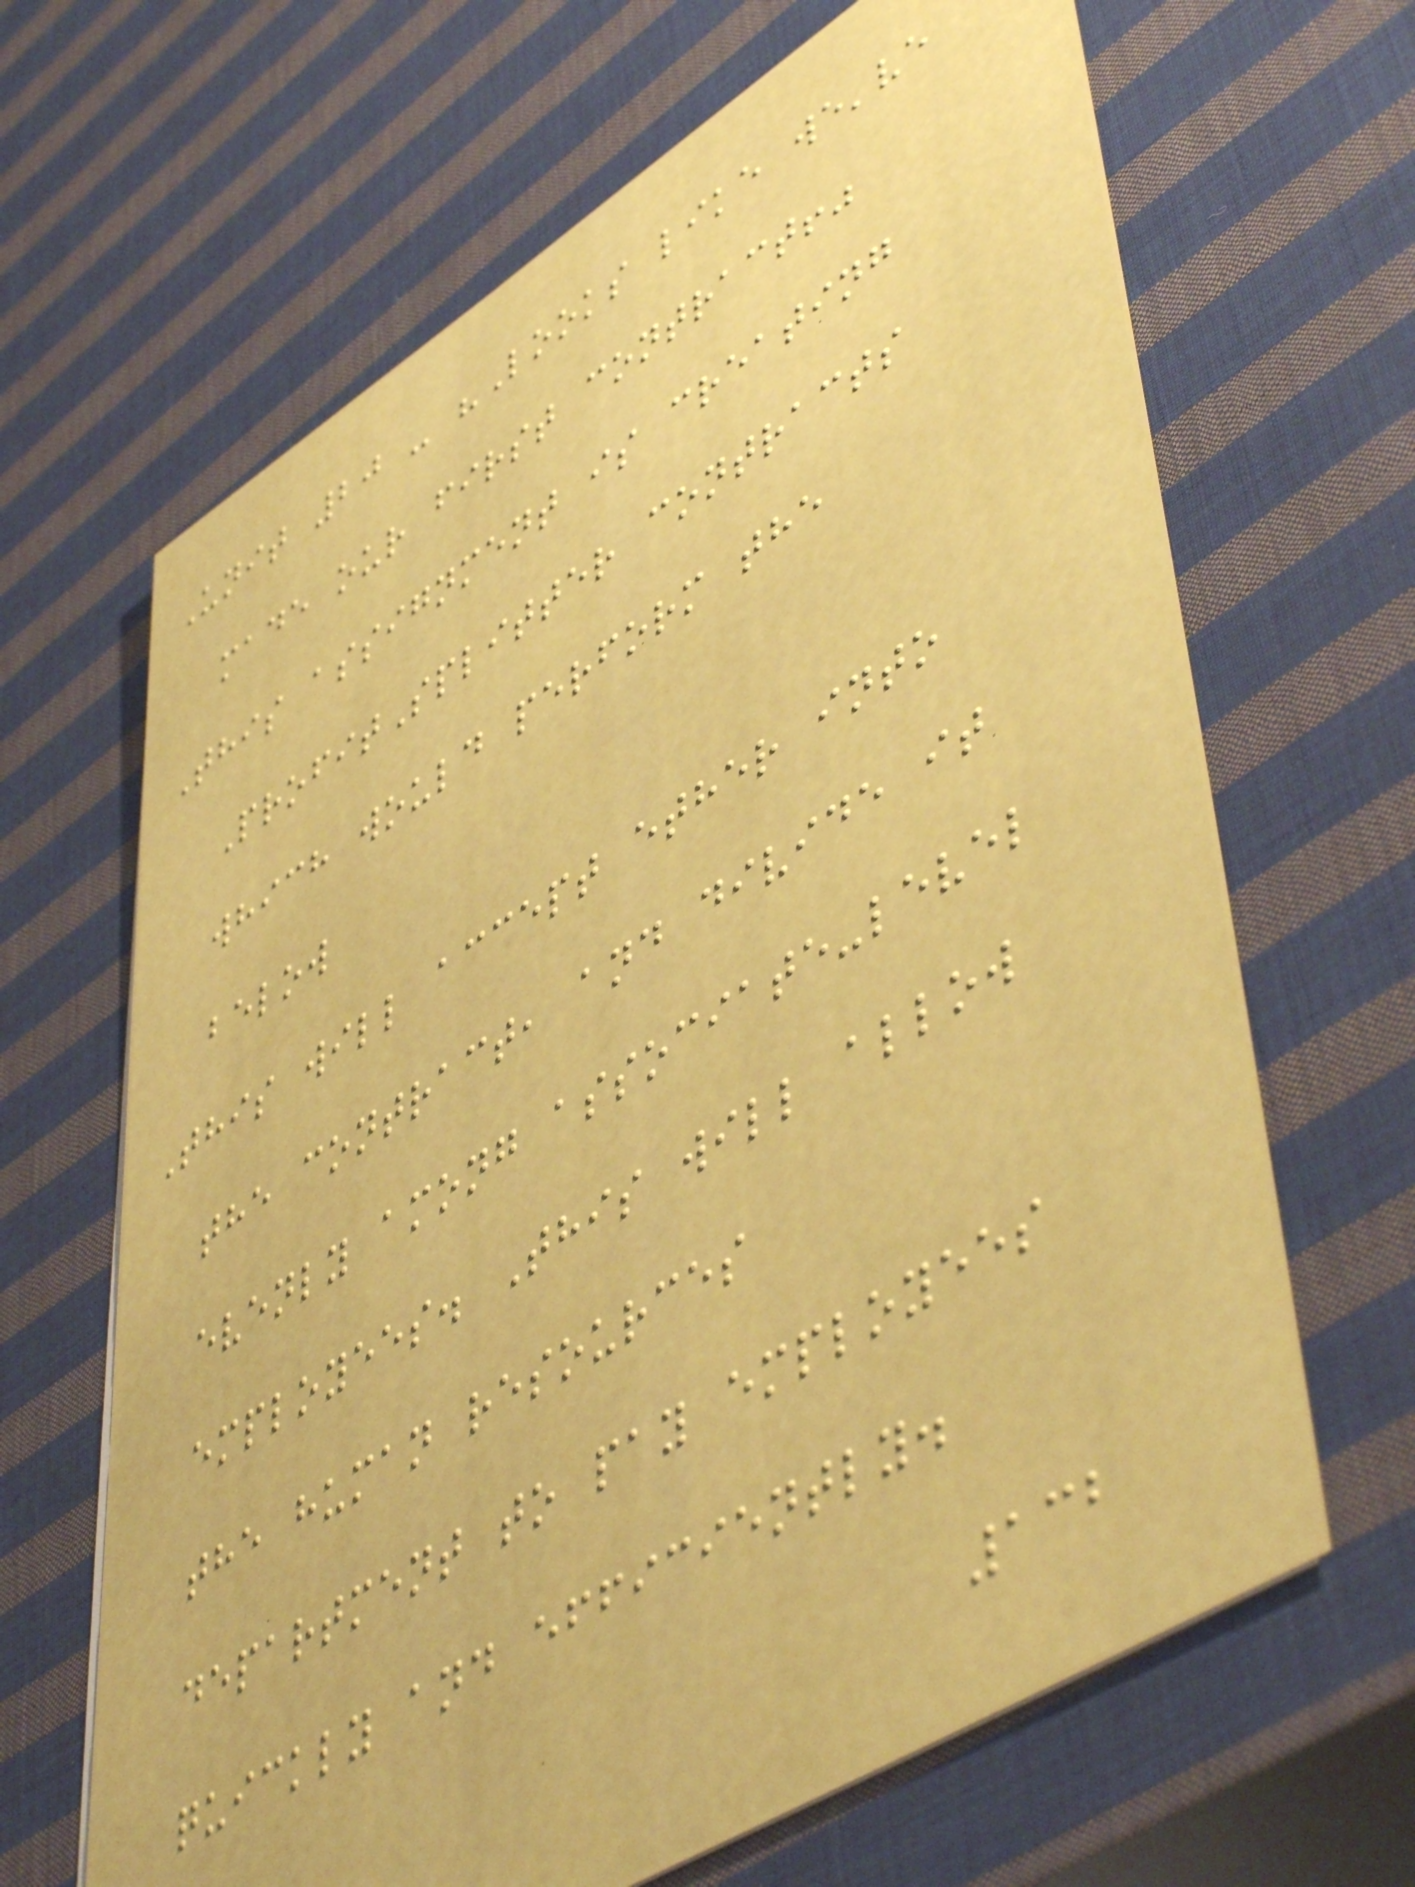Unit 20 - "Looks like we've
made our first contract!"
This assignment is creating
ProfitSplitter contracts
which would perform the
below
This will accept ether into
the contract, and divide it
evenly among associate-level
employees. This will allow
the human resources
department to pay employees
quickly and efficiently.
132
